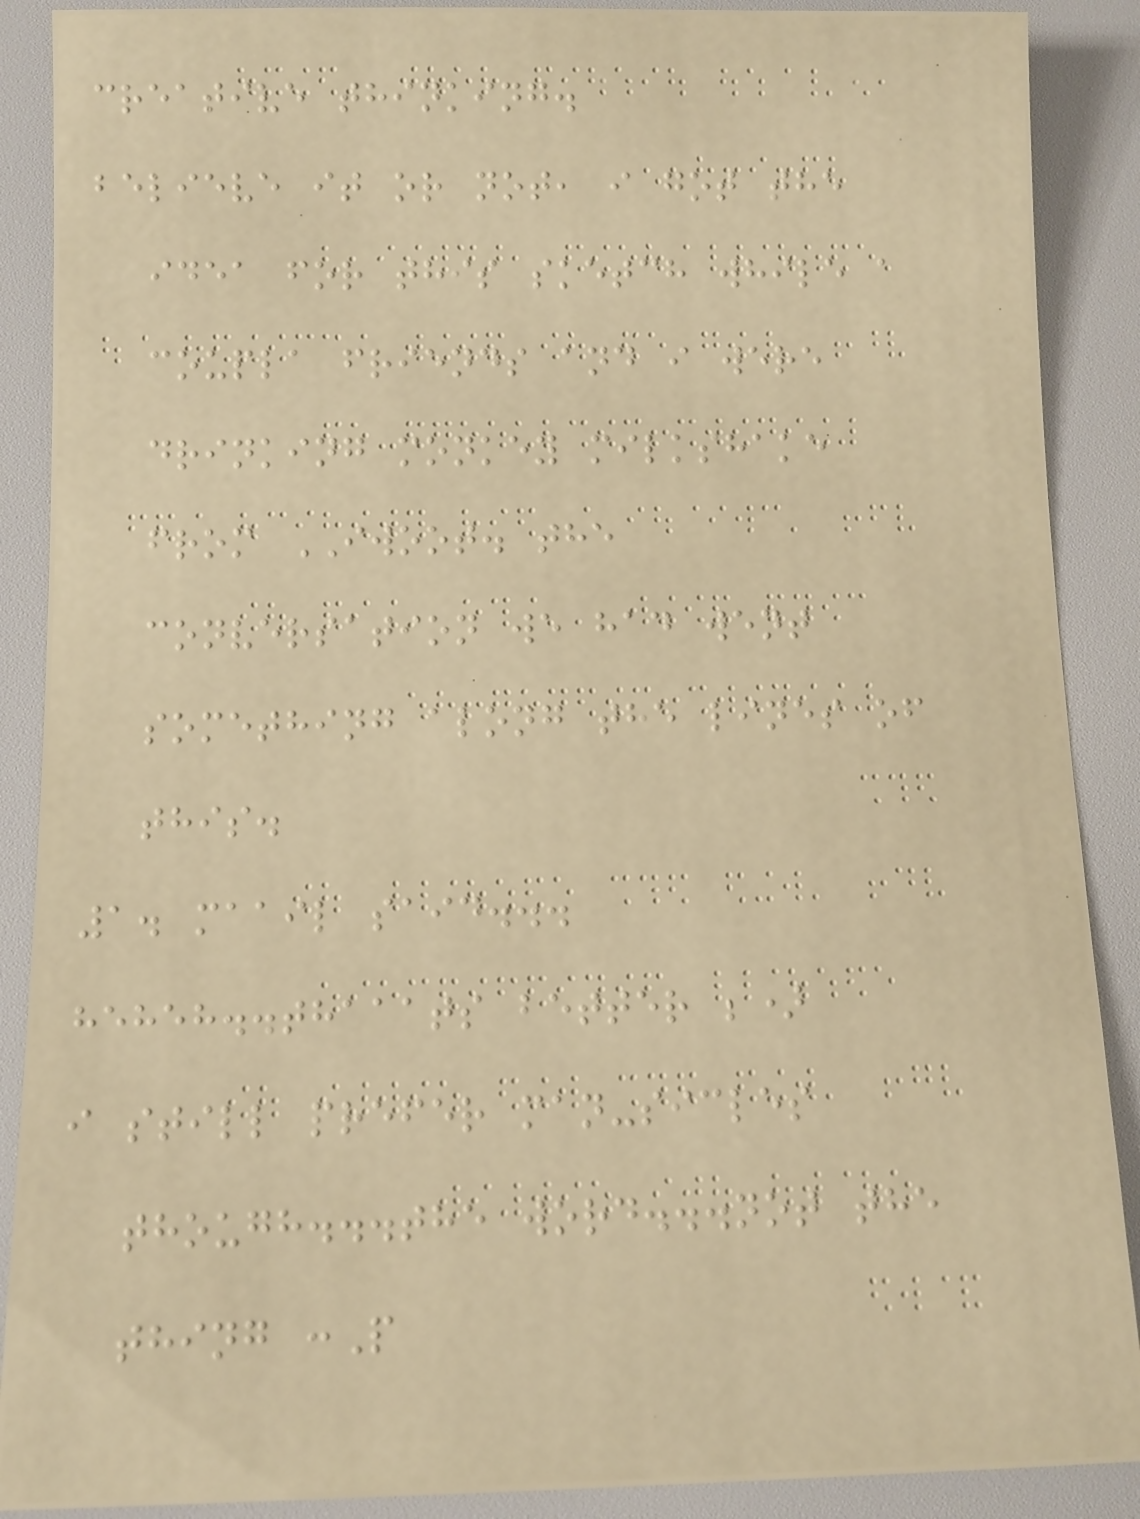creative thinking.
believe it or not, i got the
idea for this sketch while a
coupla friends and i were
drinking monkey milkshake
from IWOOT. the
conversation we had went
something along the lines of
this.
1. maail said...
heheh..thaaats better ;)
i still prefer man-sicles
though...the word...not the
thing :P
